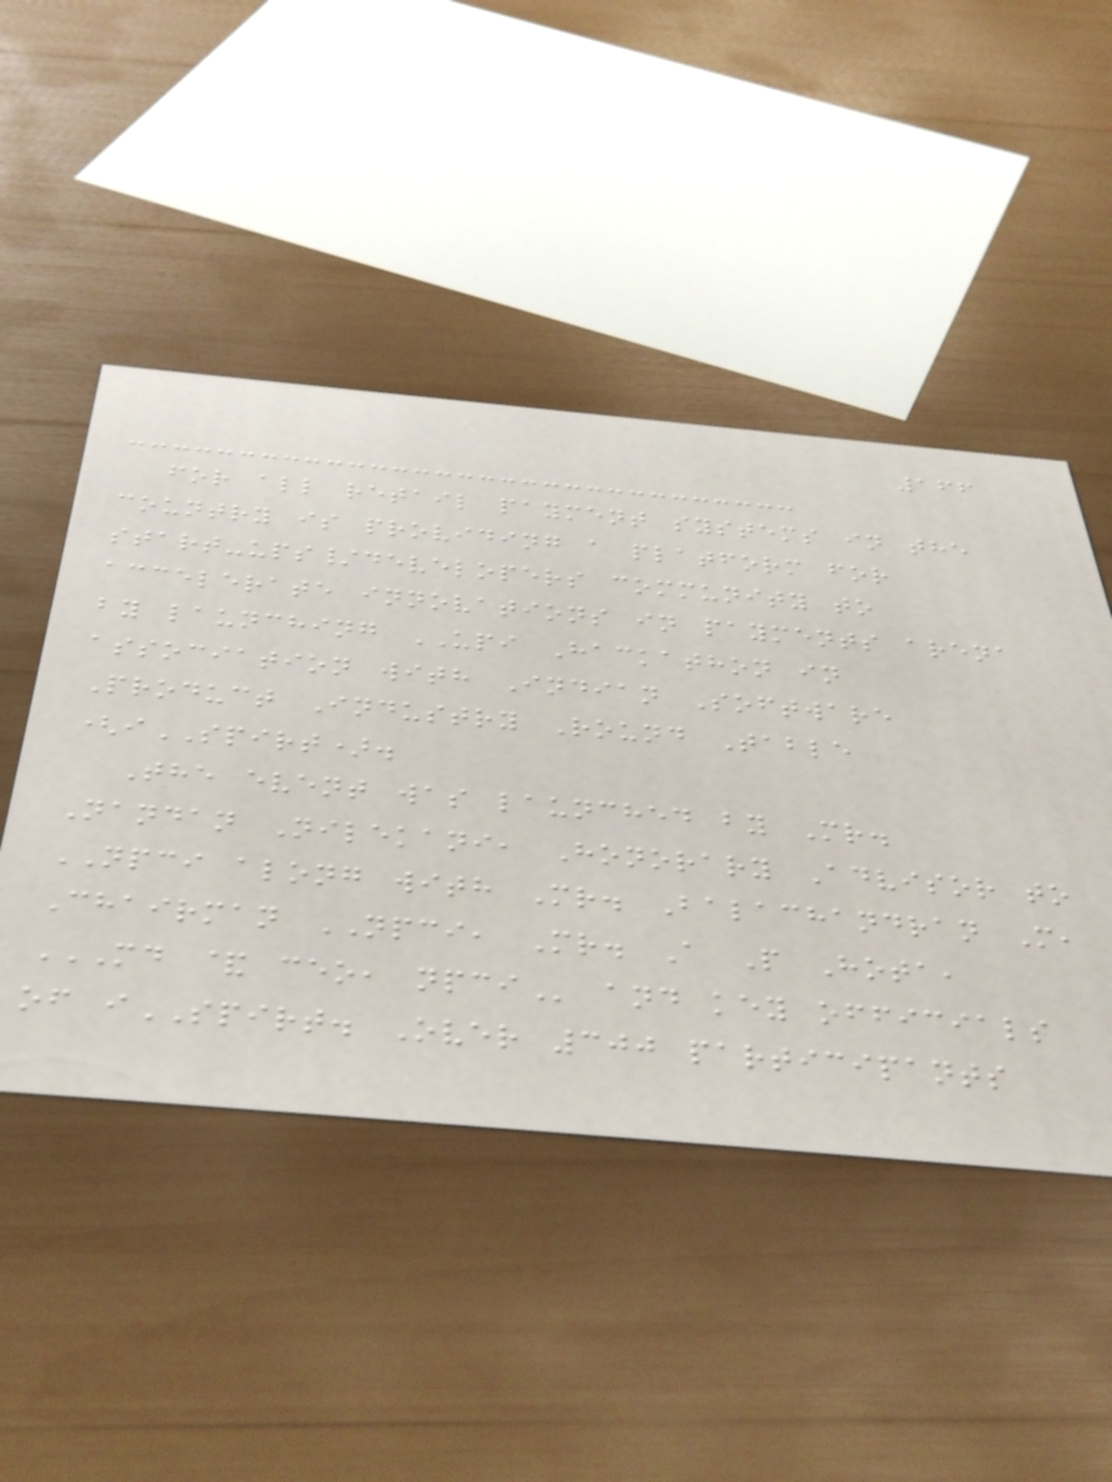166
for all retail payment systems in the
country is providing a platform for
start-ups/developers community to
accelerate innovations in payments arena
by launching UPI Hackathon in
association with Indian Software
Product Industry Round Table
(iSPIRT).
The event was launched by Mr.
Nandan Nilekani, Honorary Advisor to
NPCI along with Mr. Balachandran M,
Chairman NPCI, Mr. A P Hota,
MD & CEO, NPCI and key officials
of iSPIRT. Over 300 participants
